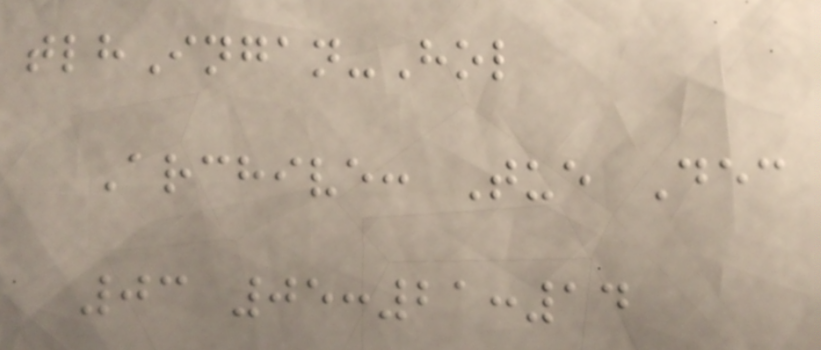tlhIngan-Hol
Archive: Tue Dec
03 05:21:14
